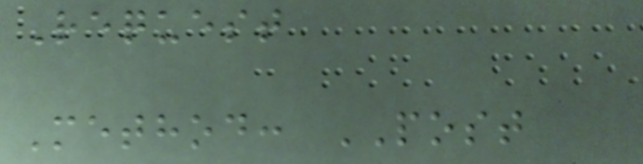Request
Method: POST
